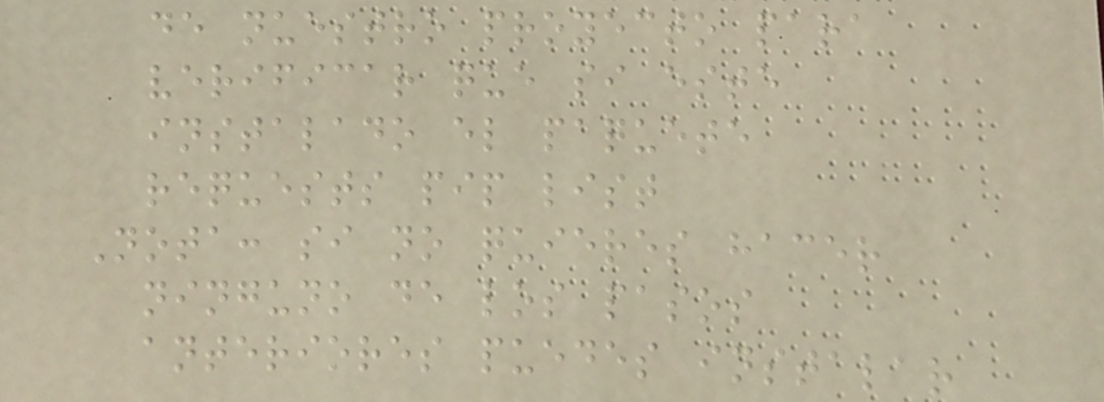de nuestro proyecto para
verificar que si este
instalado el paquete
requests pip list
Nota: si no quieres hacer
ninguno de los pasos
anteriores puedes instalar
